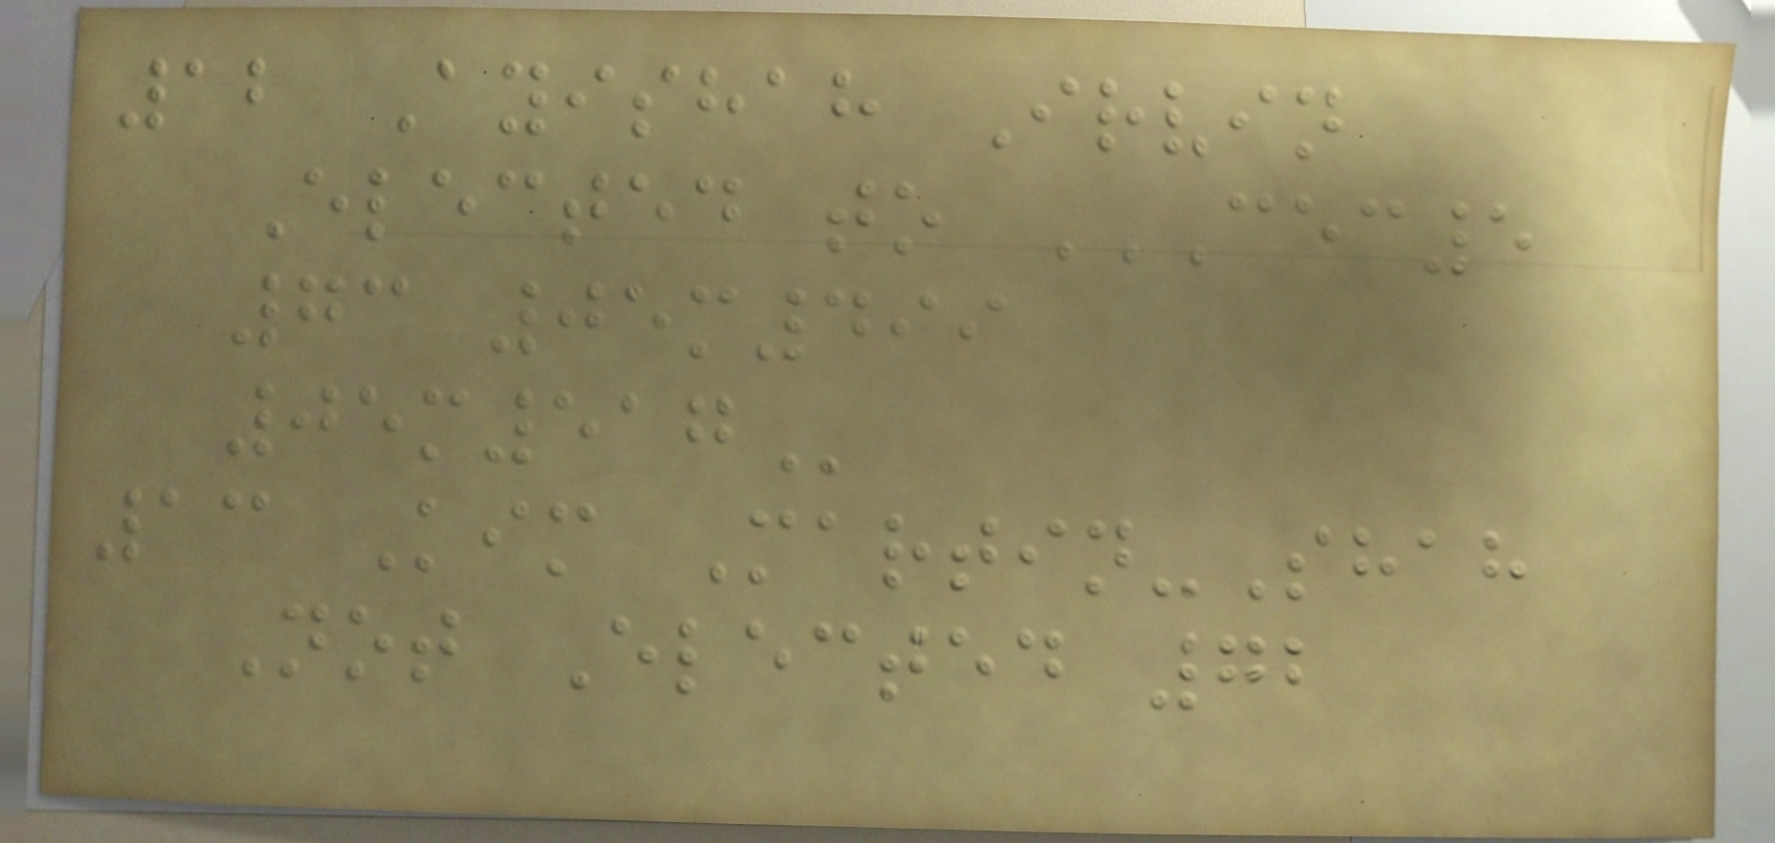12 Ayishah Irvin
Elected to CEC5
73 05M499
05M517
13 Kim Martin-Shah
Not Elected 72
